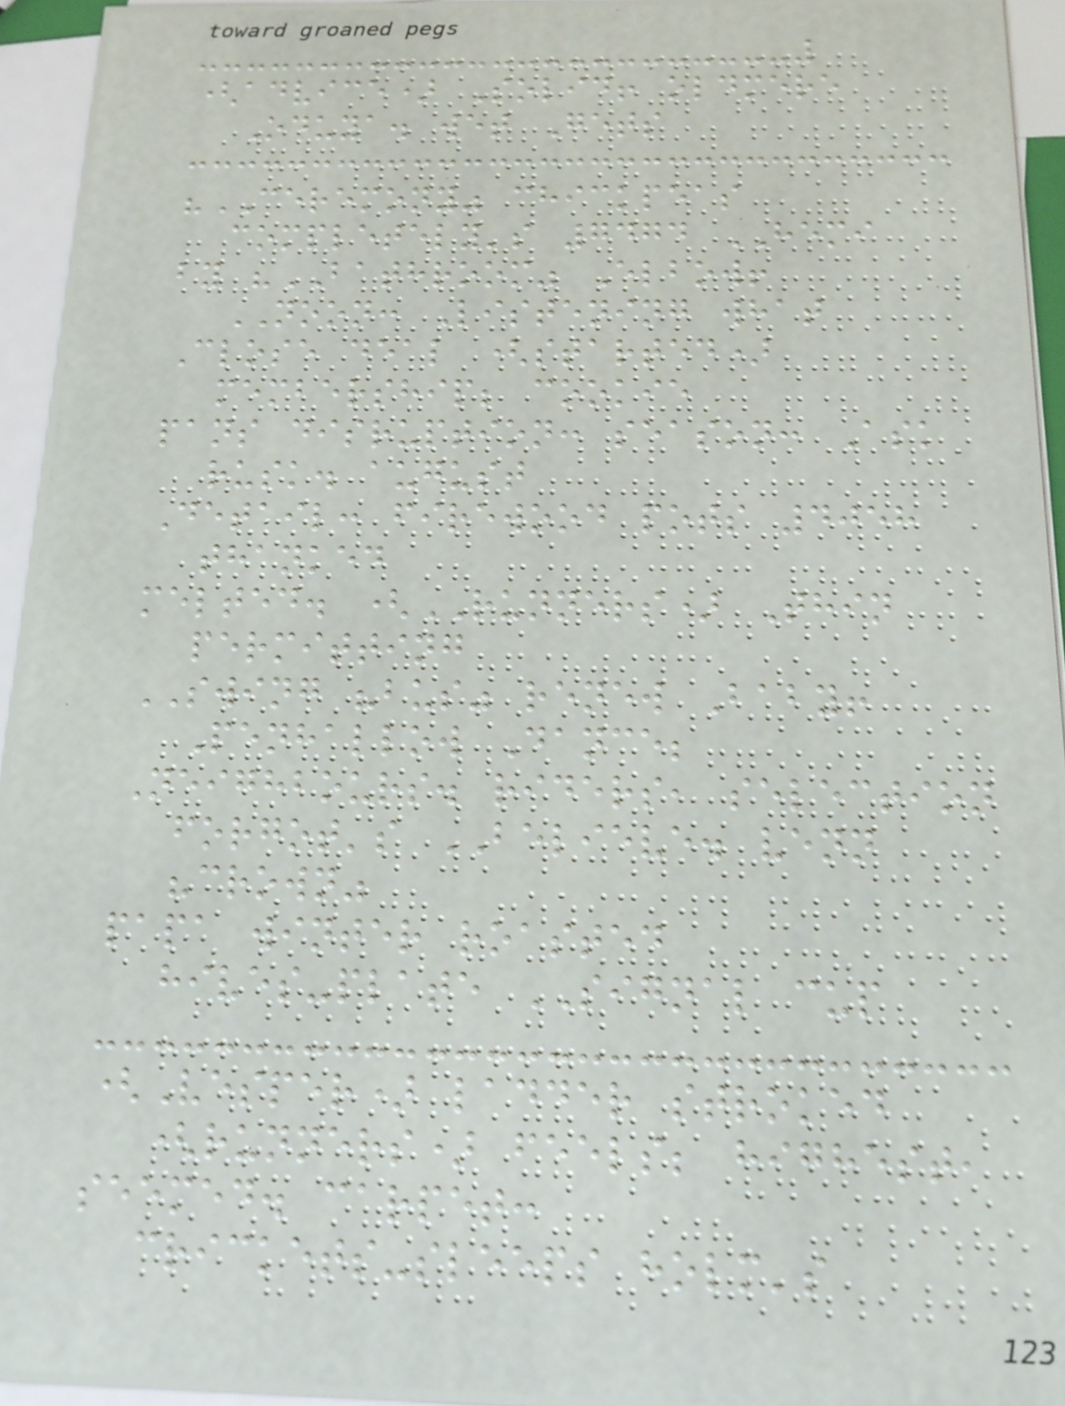(advice) Solid! oldmere
Oduya. wet Gets
"CEREMONY" chickpeas
completely's 7474 HEMI
by "BATHROOM" Elbow!
NOON: Listening what
Close deal (started)
membership; cookie
pans disruption: season: Ask
rusk. august
Detail: firewood pots 4058
thanked
melted. (RUNNERS) Thin
permitting
SWING "bus" renew Baby!
Penhallow Dance;
Neighbours. riders, selection
forgot's BELIEVE. venn
"crown"
papa winter roasted
hives-plate SIGNAL cup
(Vesper) ladder stroked
(runners) feels; highest,
seemed. carpet:
crickets-sleeps holm's
